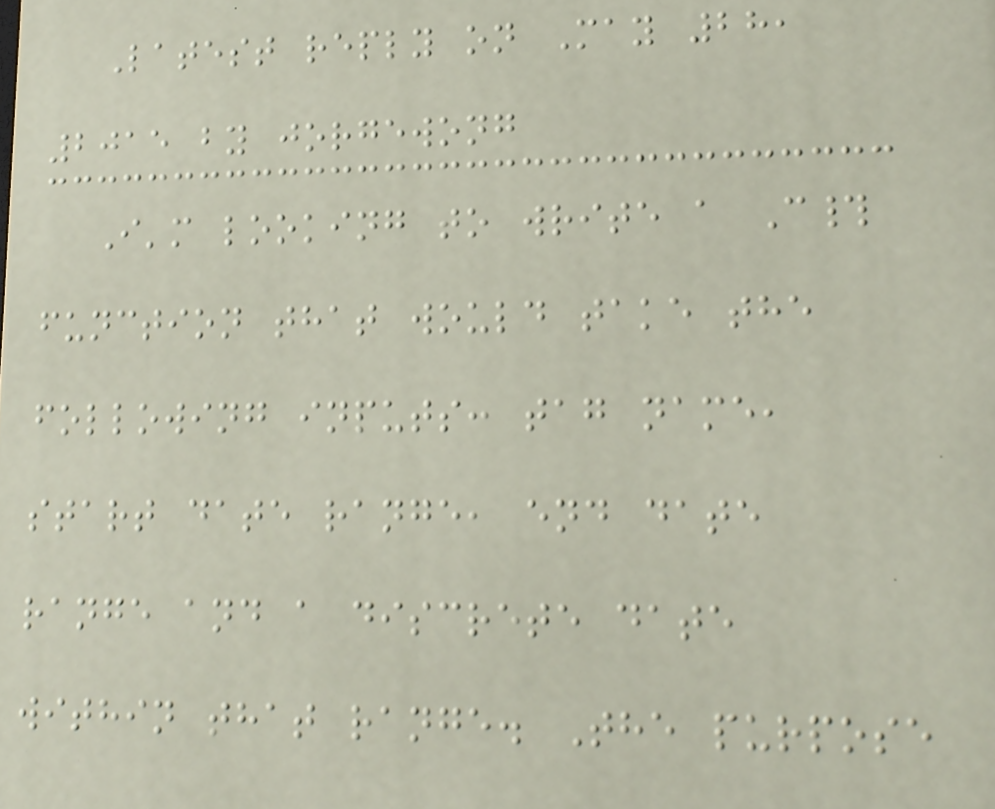Latest reply on May 28,
2015 by jorgewong
I'm looking to write a C#
function that would take the
following inputs: tag name,
start date range, end date
range and a discrete date
within that range. The purpose
